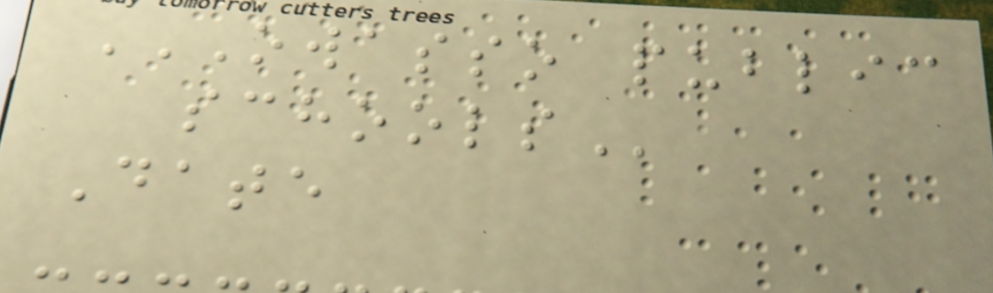OWASSO PUBLIC
SCHOOLS
Date
